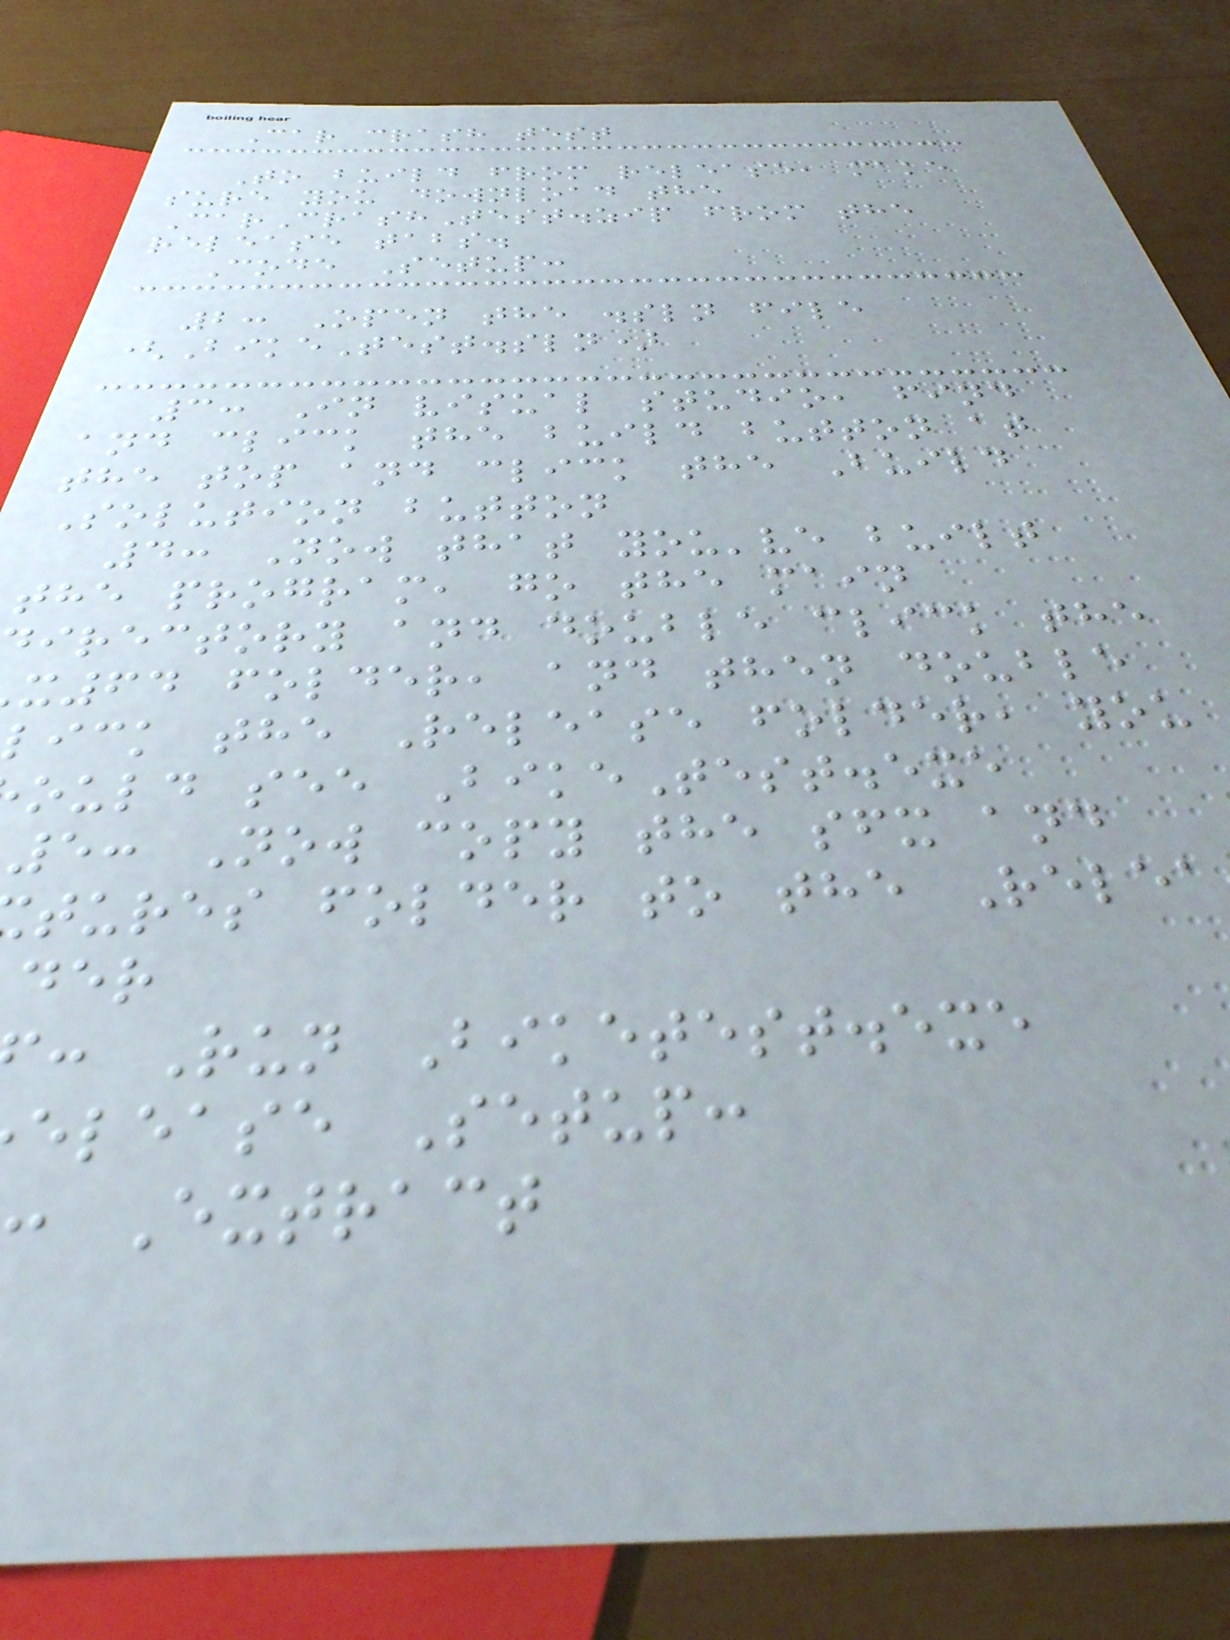Car crash test
To build from release, make
sure you download the
CarCrashTest.zip from the
release tabs.
Code Setup:
2: Open the .sln file
(BikeTest.sln)
3: In visual studio, find
and click the build button at
the top and click the Build
Solution button
4: Now that you've built
the program, go the main
irectory and double click the
x64 folder, and then double
lick the Release folder, you
ould see BikeTest.exe
5: Now copy the sfx and
tures folder to the Relea
: Run Biketest.exe
elease Setup:
Extract
